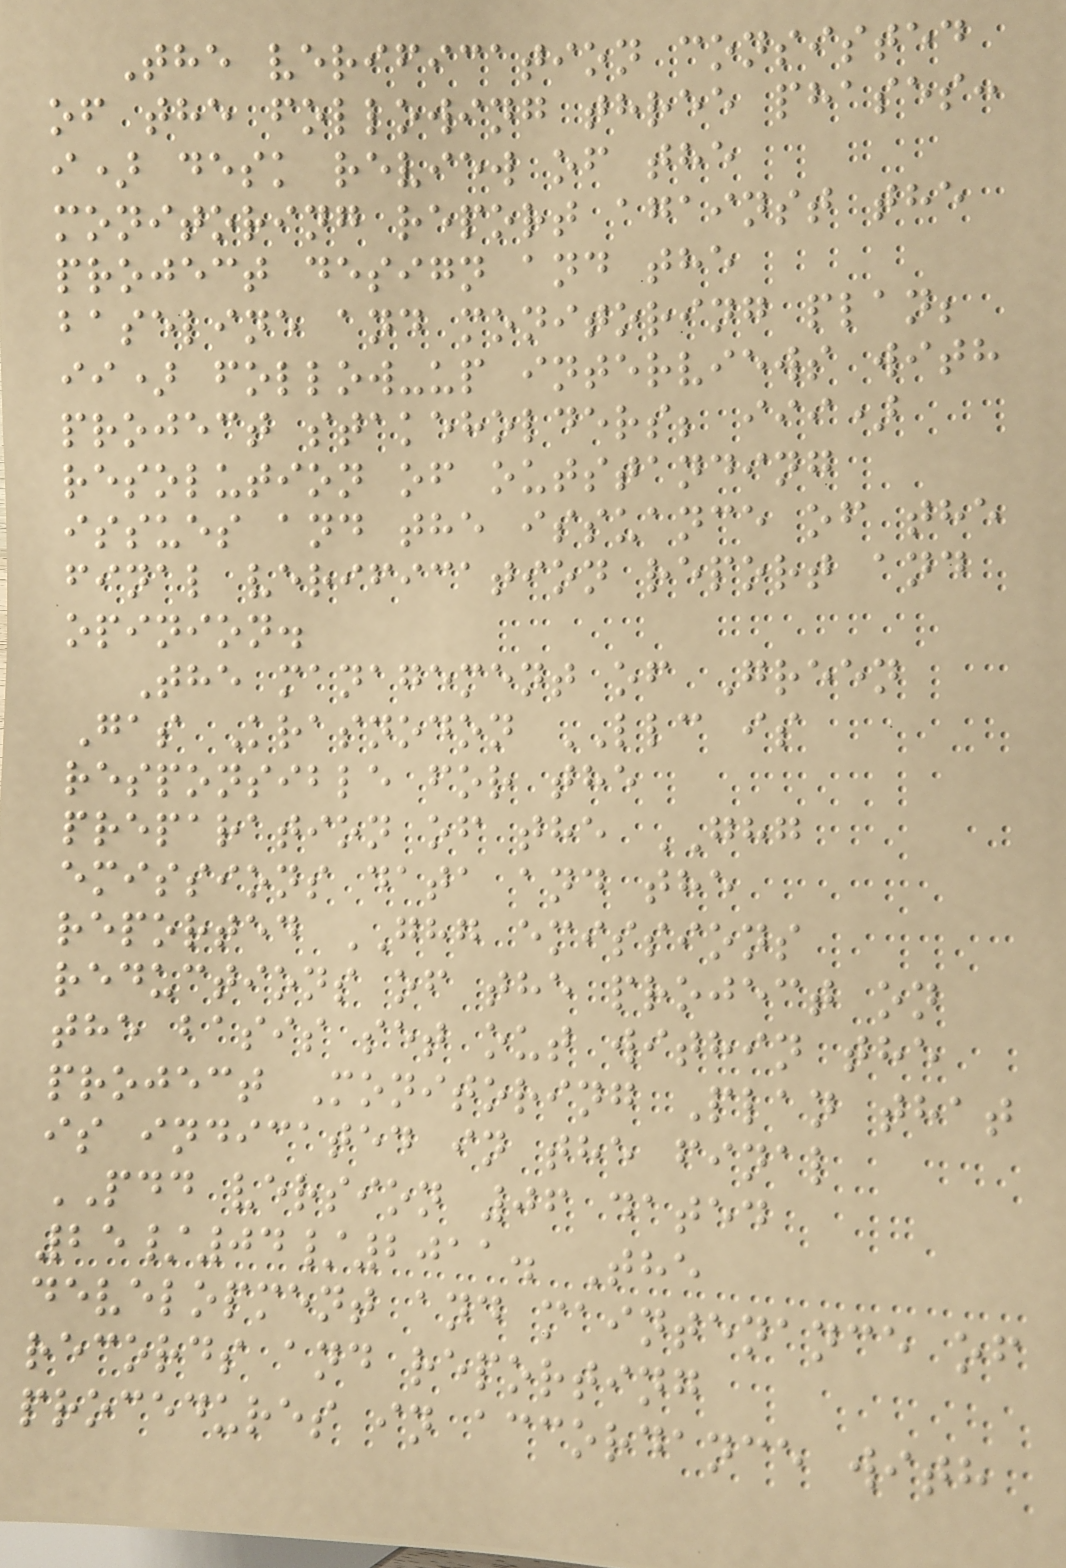The verification consisted
of the following three phases:
i) desk review of the
monitoring report against the
project design and the
baseline and monitoring plan;
ii) follow-up interviews with
project stakeholders; iii)
resolution of outstanding
issues and the issuance of the
final verification report and
opinion.
The management of Green
Gas Krasnodon LLC is
responsible for the
preparation of the GHG
emissions data and the
reported GHG emissions
reductions of the project on
the basis set out within the
project Monitoring Plan that
is indicated in the final
PDD version 06 dated
25/04/2011. The
development and maintenance of
records and reporting
procedures in accordance with
